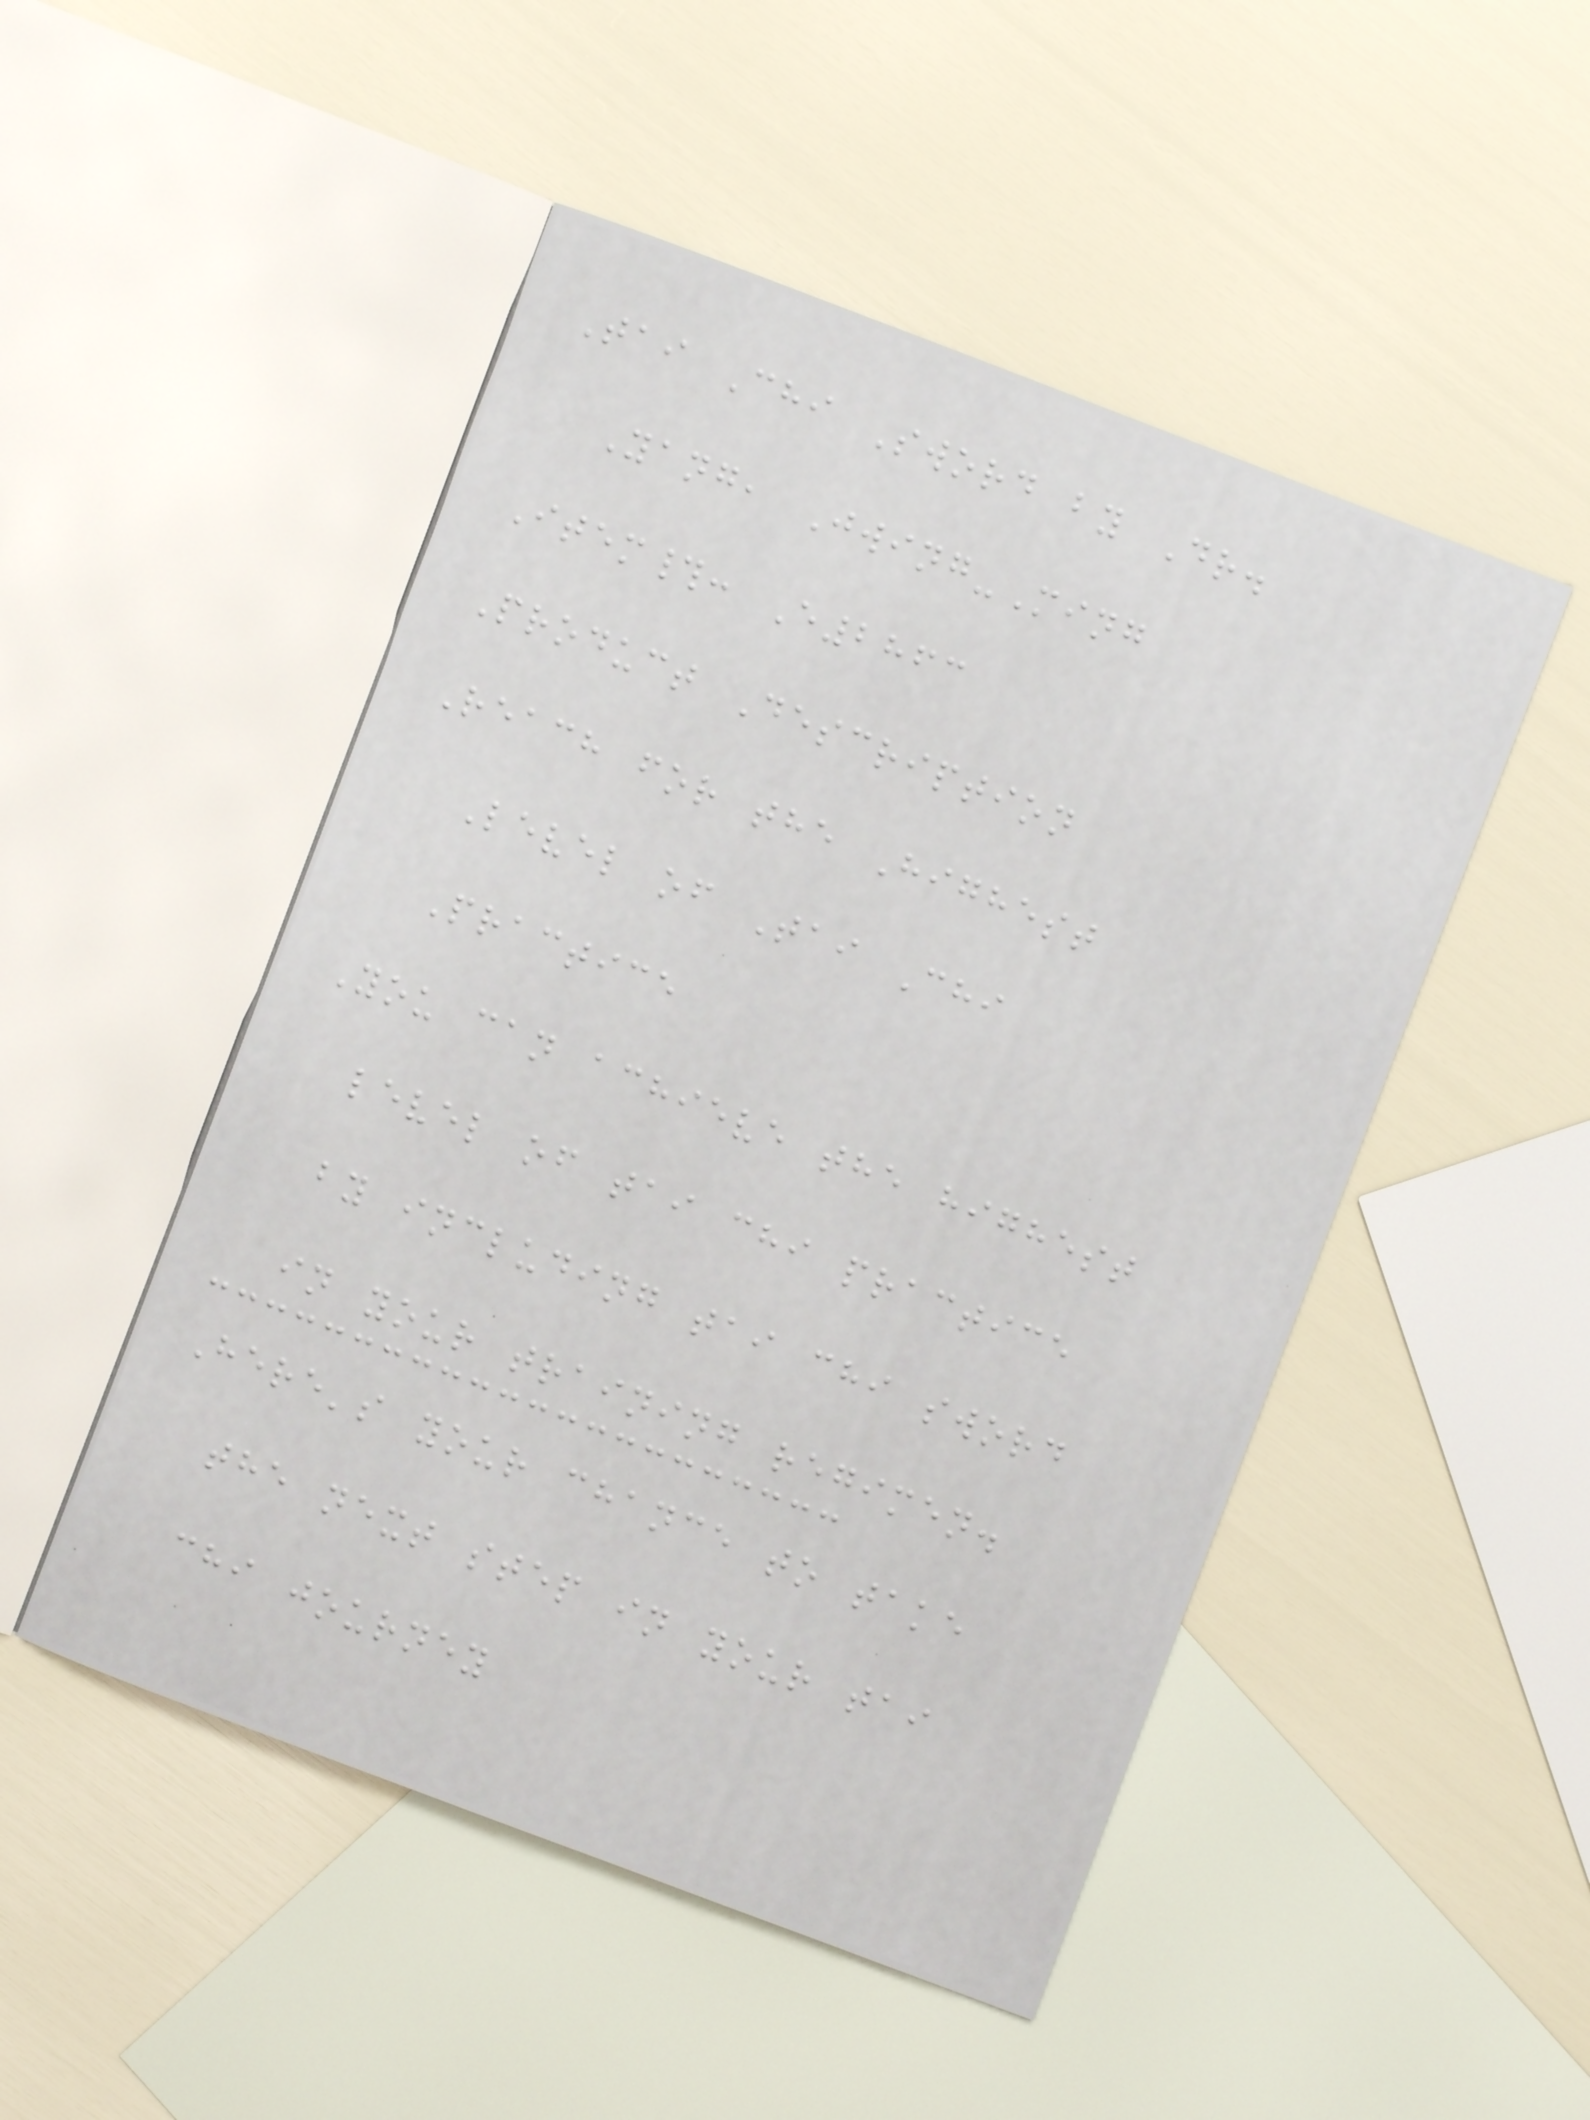Tai Chi Sword by Dr.
Yang, Jwing-Ming
Item#: E2863
Product Description
Reach for the Highest
Level of Tai Chi
Practice
You can achieve the highest
level of tai chi practice
by including tai chi sword
in your training regimen.
Here's your chance to take
the next step in your tai
chi journey
